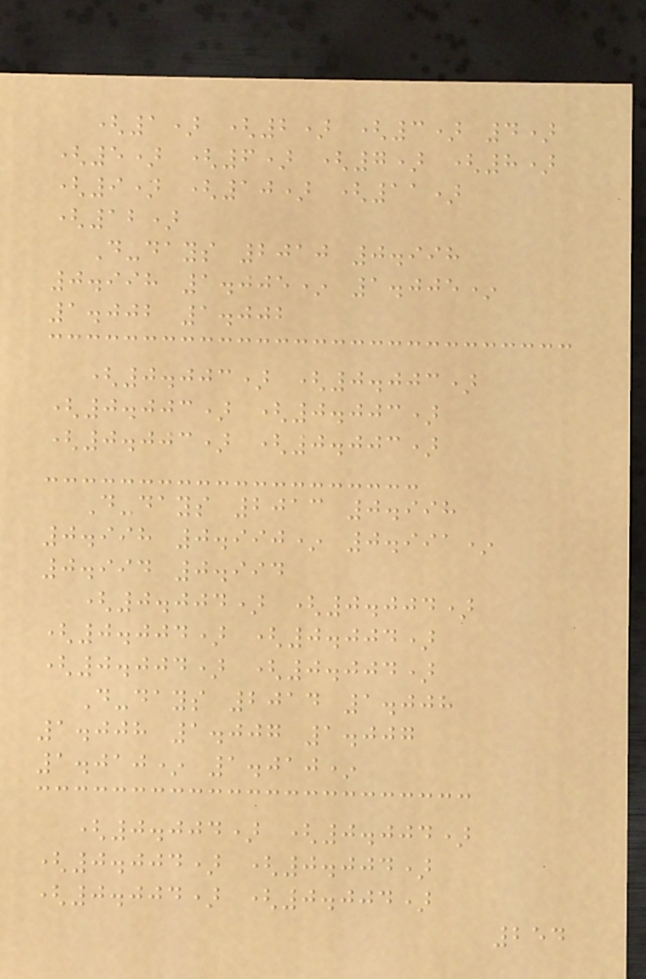(1) (2) (3) 4)
(5) (6) (7) (8)
(9) (10) (11)
(12)
D-days 2010 0.998
0.998 1.005* 1.005*
1.002 1.002
(0.003) (0.003)
(0.003) (0.003)
(0.003) (0.003)
D-days 2013 0.998
0.998 0.990* 0.991*
0.994 0.994
(0.004) (0.004)
(0.004) (0.004)
(0.004) (0.004)
D-days 2014 1.008
1.008 1.007 1.007
1.010* 1.010*
(0.004) (0.004)
(0.004) (0.004)
(0.004) (0.004)
254
